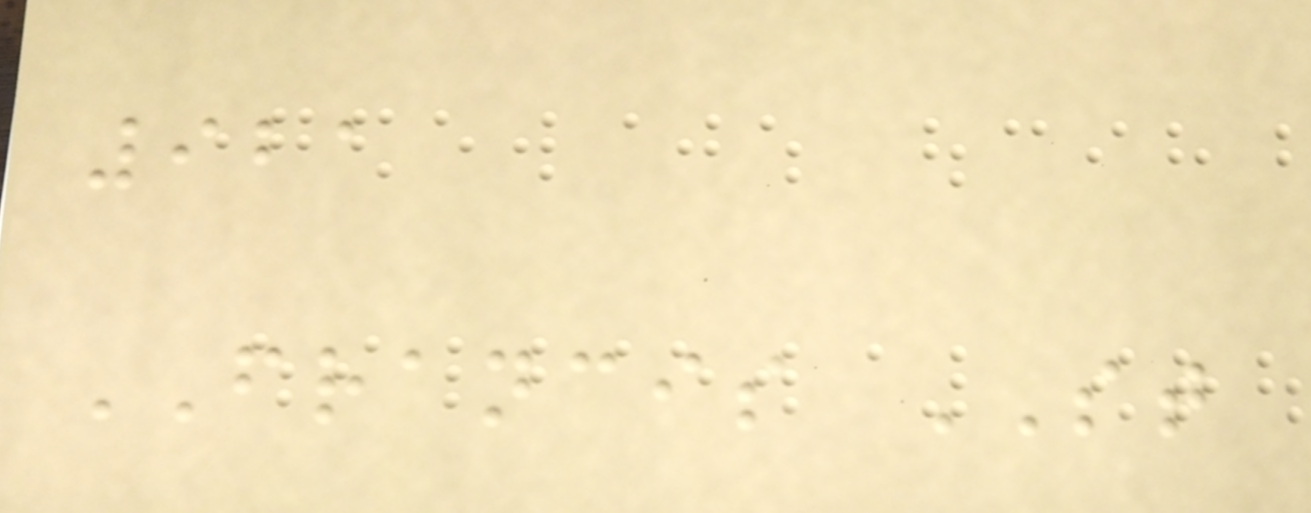921
FRANCIS ST
